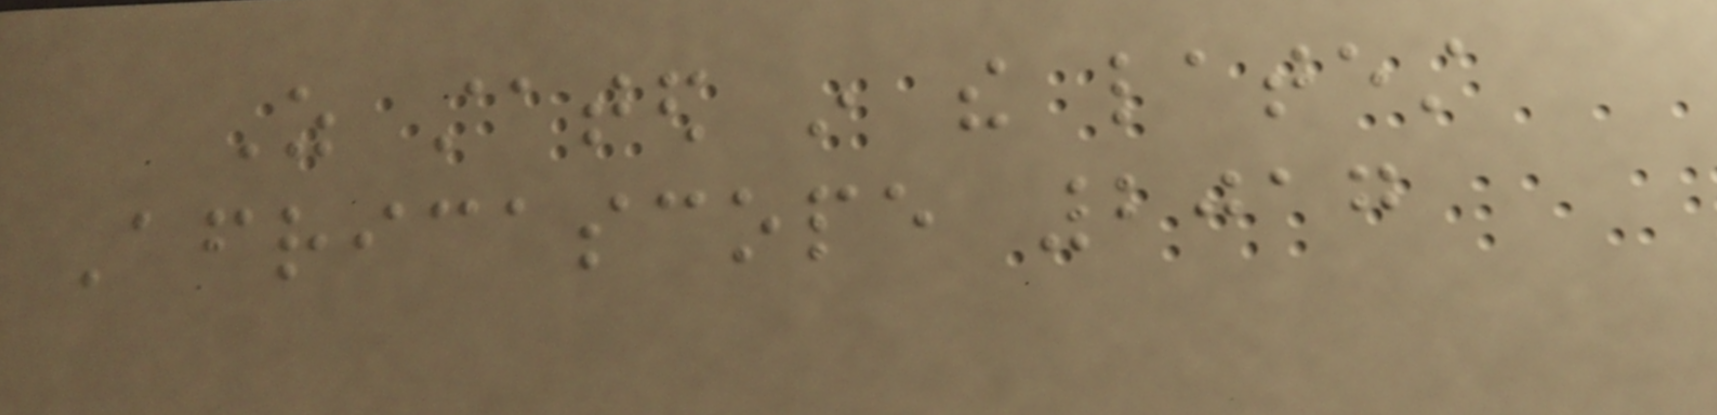As stated in the latest
Africascope 2017
